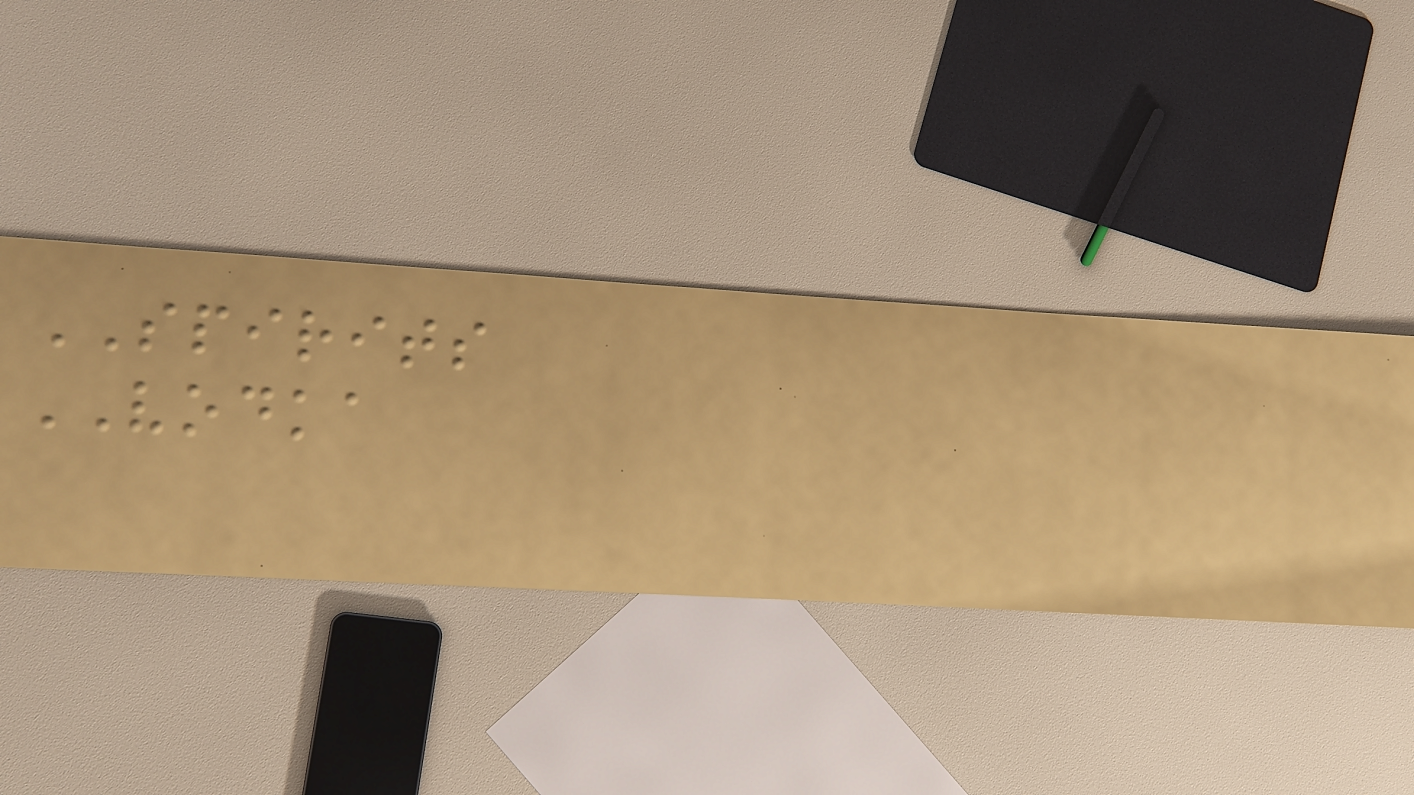SPIRITS
VODKA
